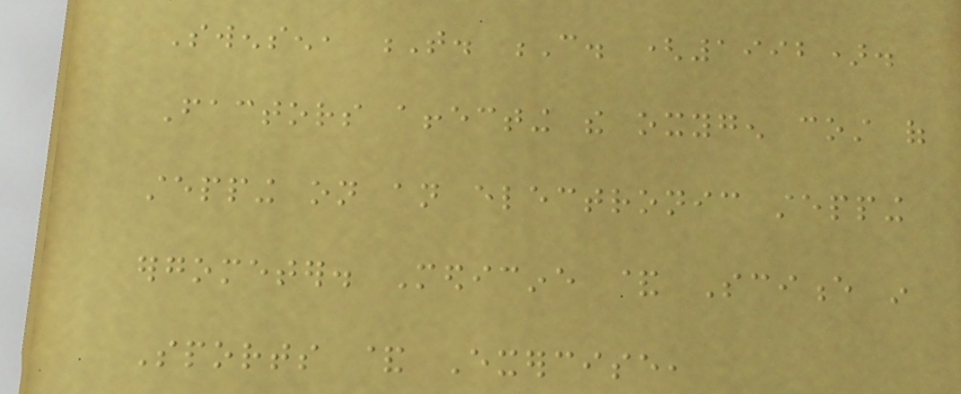Swensen, T. C. (1992).
Factors affecting the oxygen cost of
stepping on an electronic stepping
ergometer. Medicine & Science in
Sports & Exercise,
